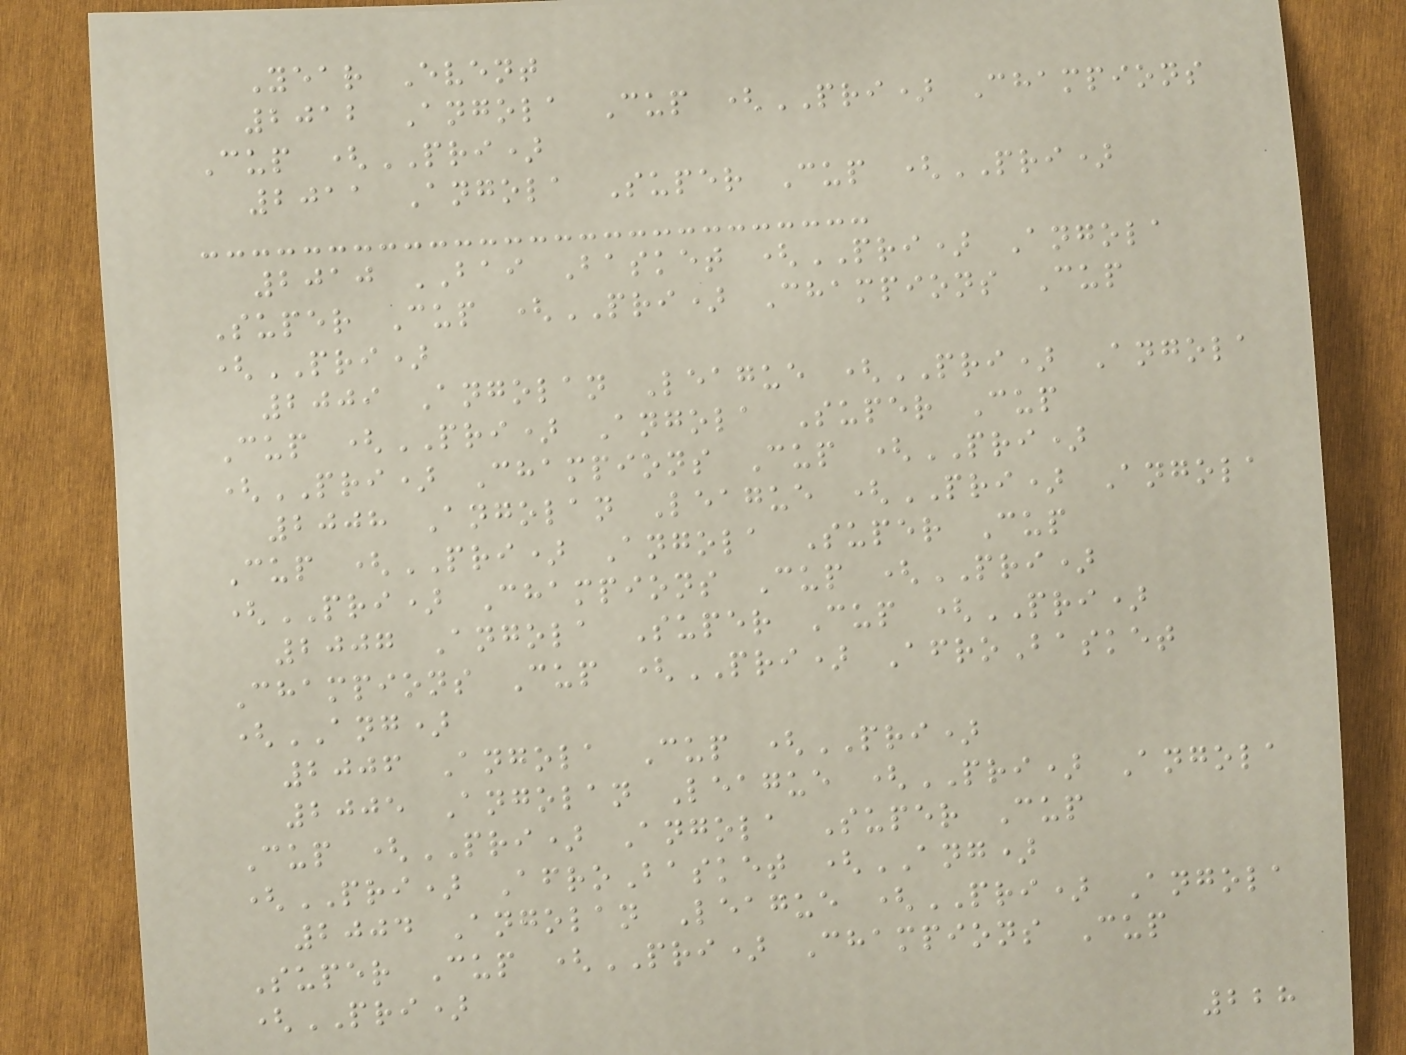Year Event
2012 Angola Cup (PRI) Champions
Cup (PRI)
2011 Angola Super Cup (PRI)
2010 BAI Basket (PRI) Angola
Super Cup (PRI) Champions Cup
(PRI)
2009 Angolan League (PRI) Angola
Cup (PRI) Angola Super Cup
(PRI) Champions Cup (PRI)
2008 Angolan League (PRI) Angola
Cup (PRI) Angola Super Cup
(PRI) Champions Cup (PRI)
2007 Angola Super Cup (PRI)
Champions Cup (PRI) AfroBasket
(ANG)
2006 Angola Cup (PRI)
2005 Angolan League (PRI) Angola
Cup (PRI) Angola Super Cup
(PRI) AfroBasket (ANG)
2004 Angolan League (PRI) Angola
Super Cup (PRI) Champions Cup
(PRI)
228
